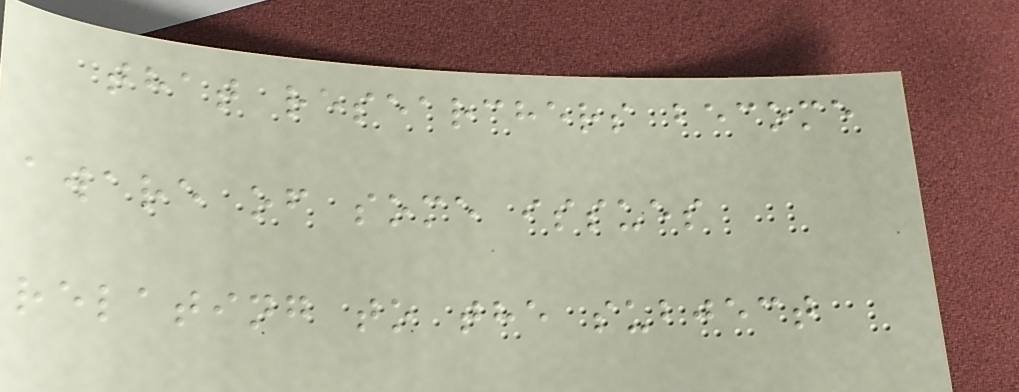that researchers become
aware of some issues
relating to the subject
